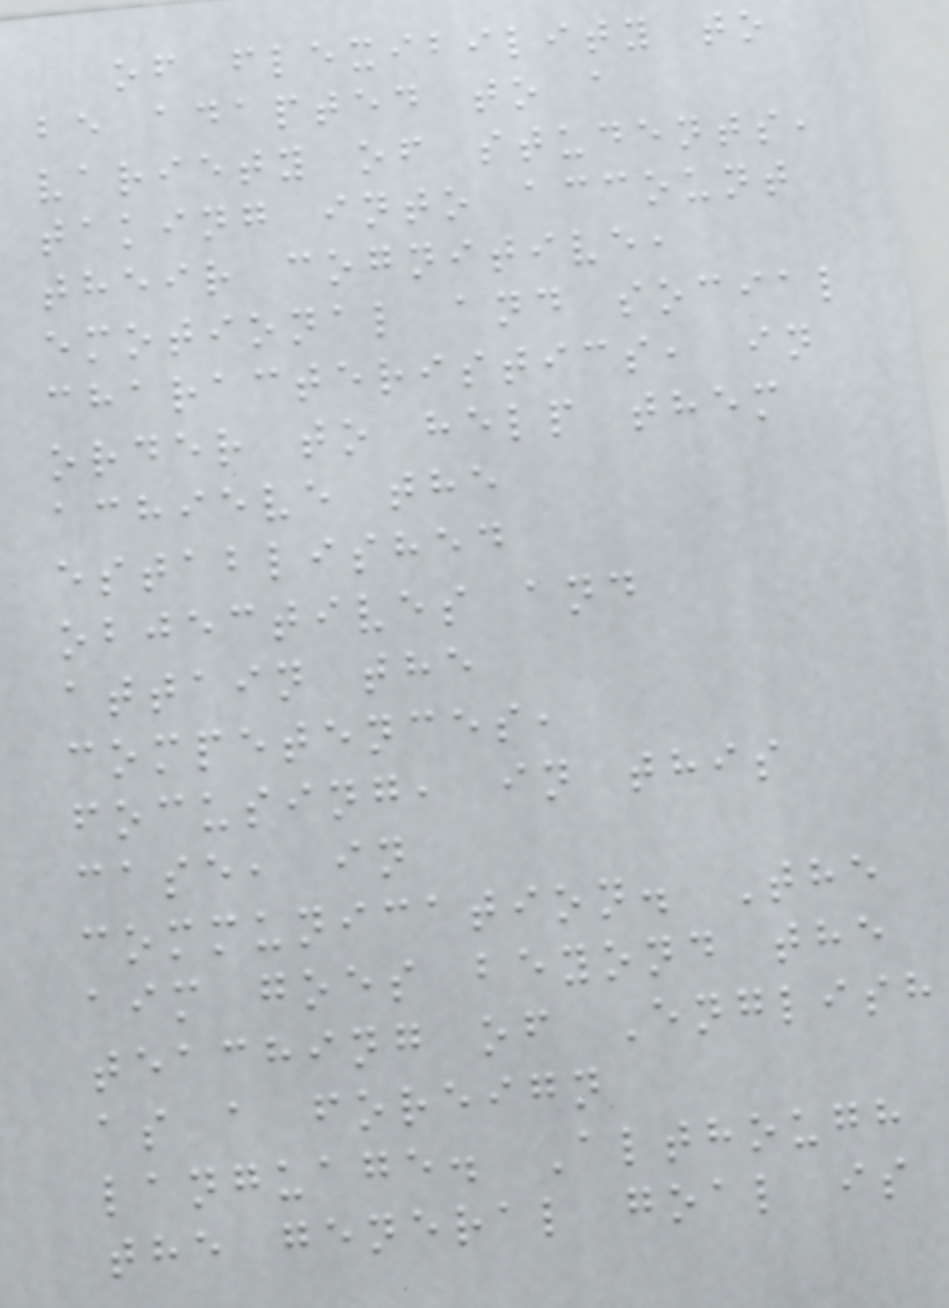of flexibility to
be adapted to a
variety of students,
taking into account
their cognitive,
emotional and social
characteristics, in
order to help them
achieve the
established
objectives and
attain the
competences,
focusing, in this
case, in
communication. The
aim goes beyond the
teaching of English
as a foreign
language. Although
the general goal is
